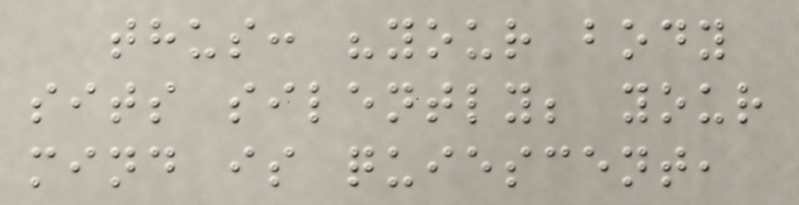thus: "your body
sits silently; your
mind is quiescent,
